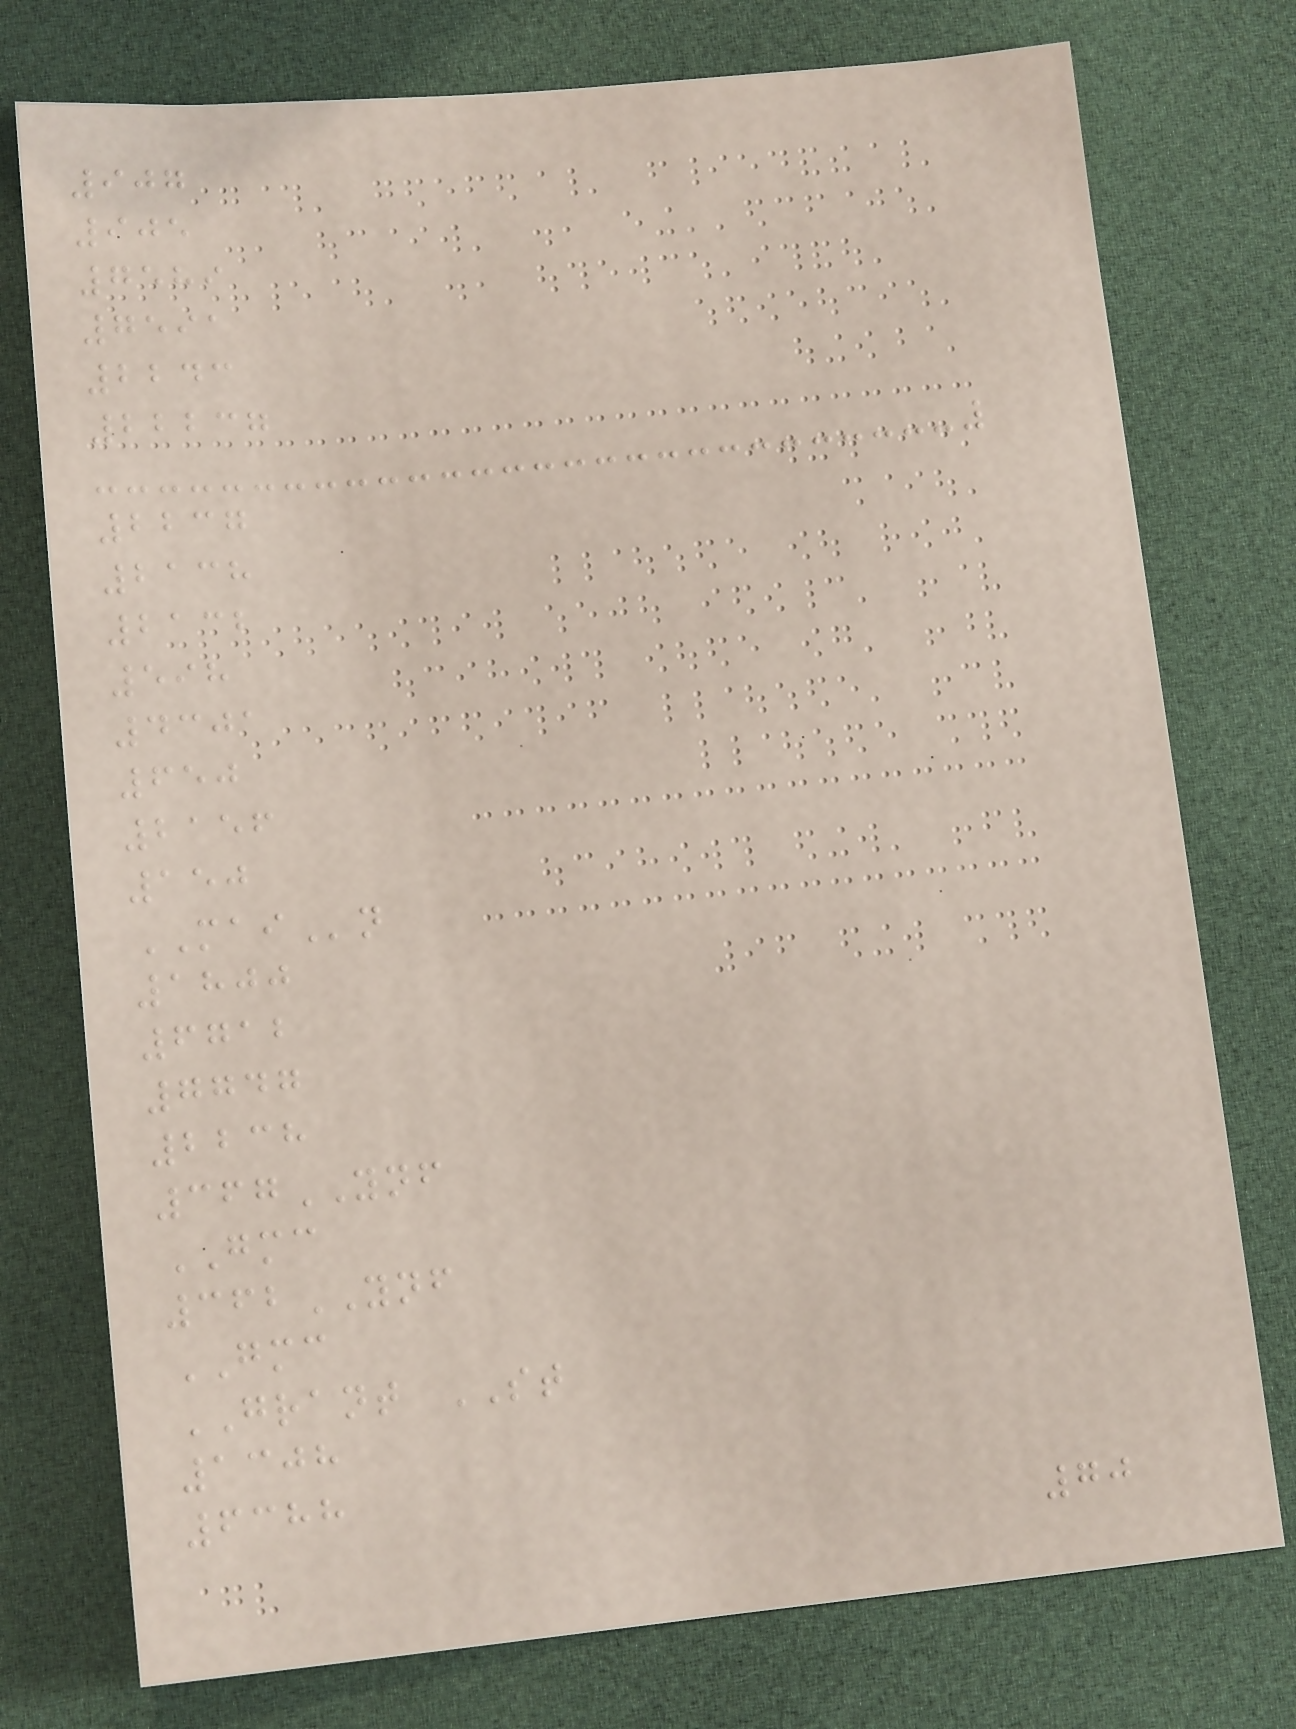907
905
7589
7591
2243
22237
2237
2138
2132
598
4301
650
2156
150
MAIn
1800
6712
7747
2238
367YNF
GMC
362YNF
GMC
GRANT ST
1308
6388
70
